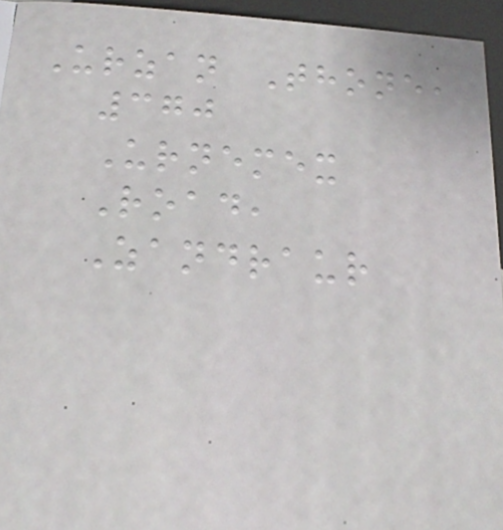Urzan Thone,
370
Urnemex
Road,
Zandraur
